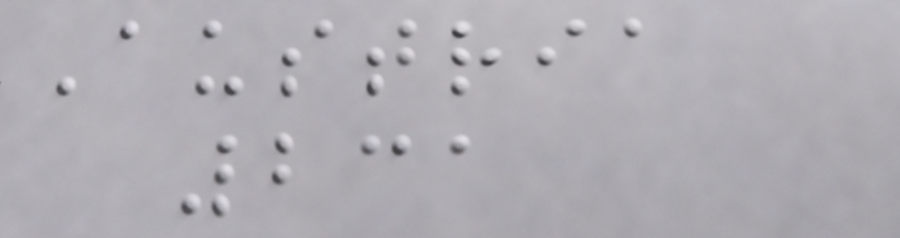Austria
231
